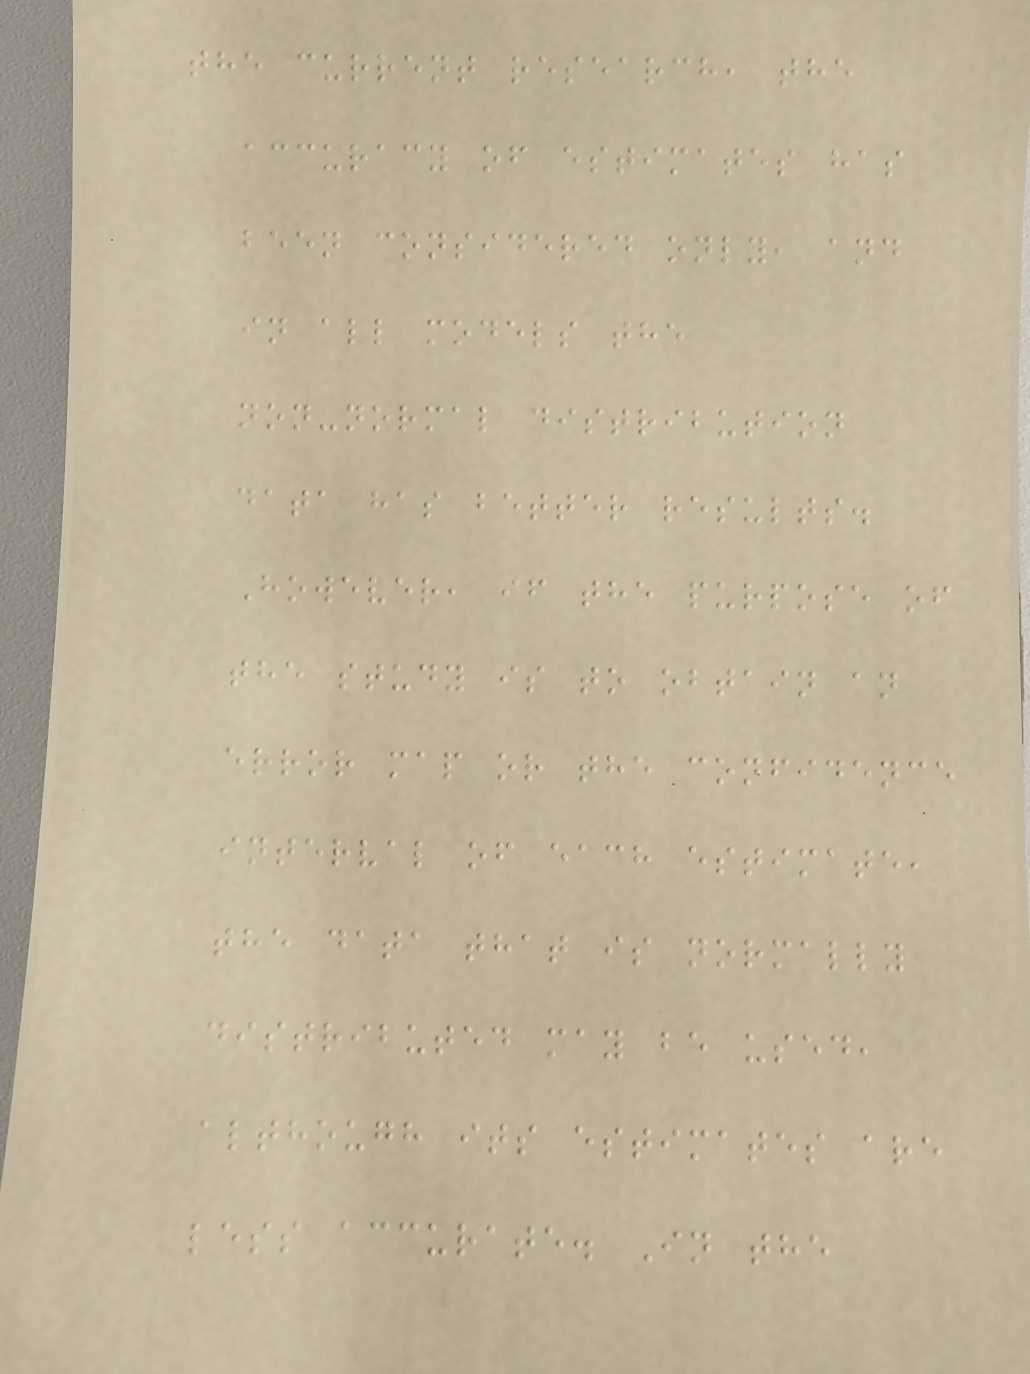the current research, the
accuracy of estimates has
been considered only, and
in all models the
non-normal distribution
data has better results.
However, if the purpose of
the study is to obtain an
error map or the confidence
interval of each estimate,
the data that is normally
distributed may be used,
although its estimates are
less accurate. In the
